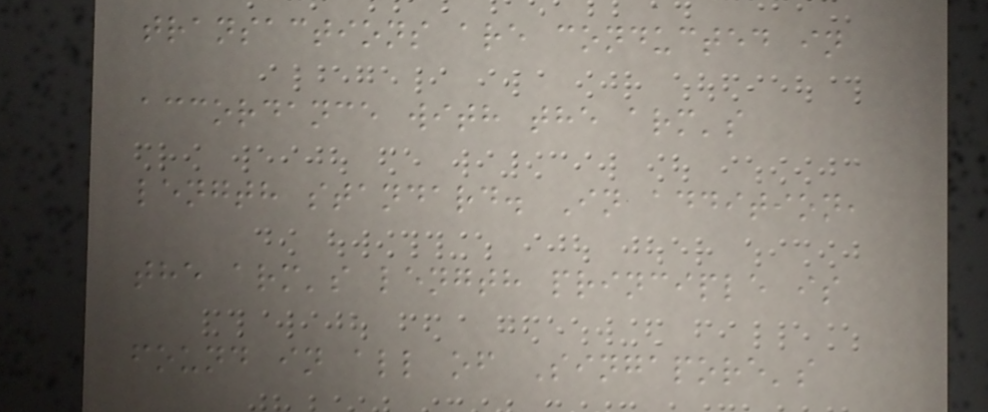transactions are conducted in
accordance with the arm's
length standard. In addition,
the arm's length principle is
found in all of Singapore's
